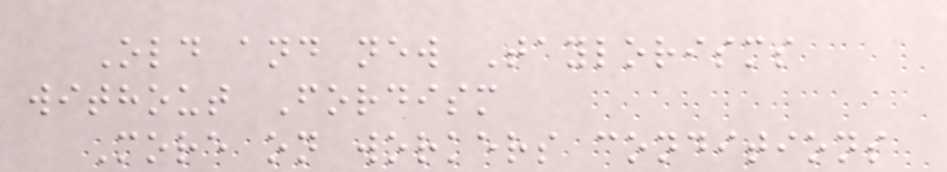Old and new Taylorisms
without Fordism
More on workers conditions
